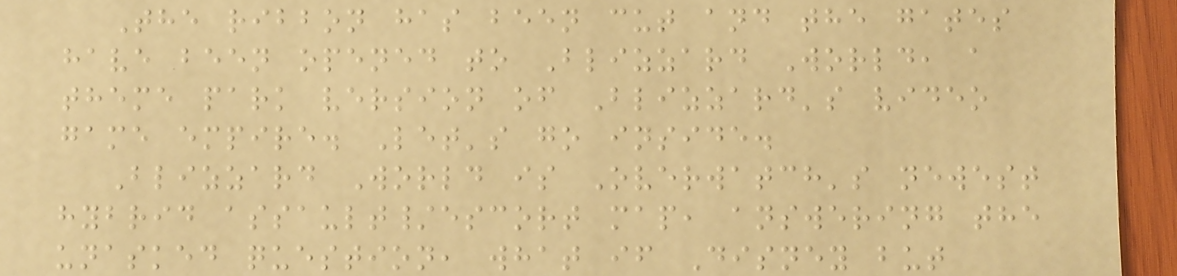The ribbon has been cut and the gates
have been opened to Blizzard World, a
theme park version of Blizzard's video
game empire. Let's go inside.
Blizzard World is Overwatch's newest
hybrid assault/escort map, answering the
unasked question, what if Disney but
